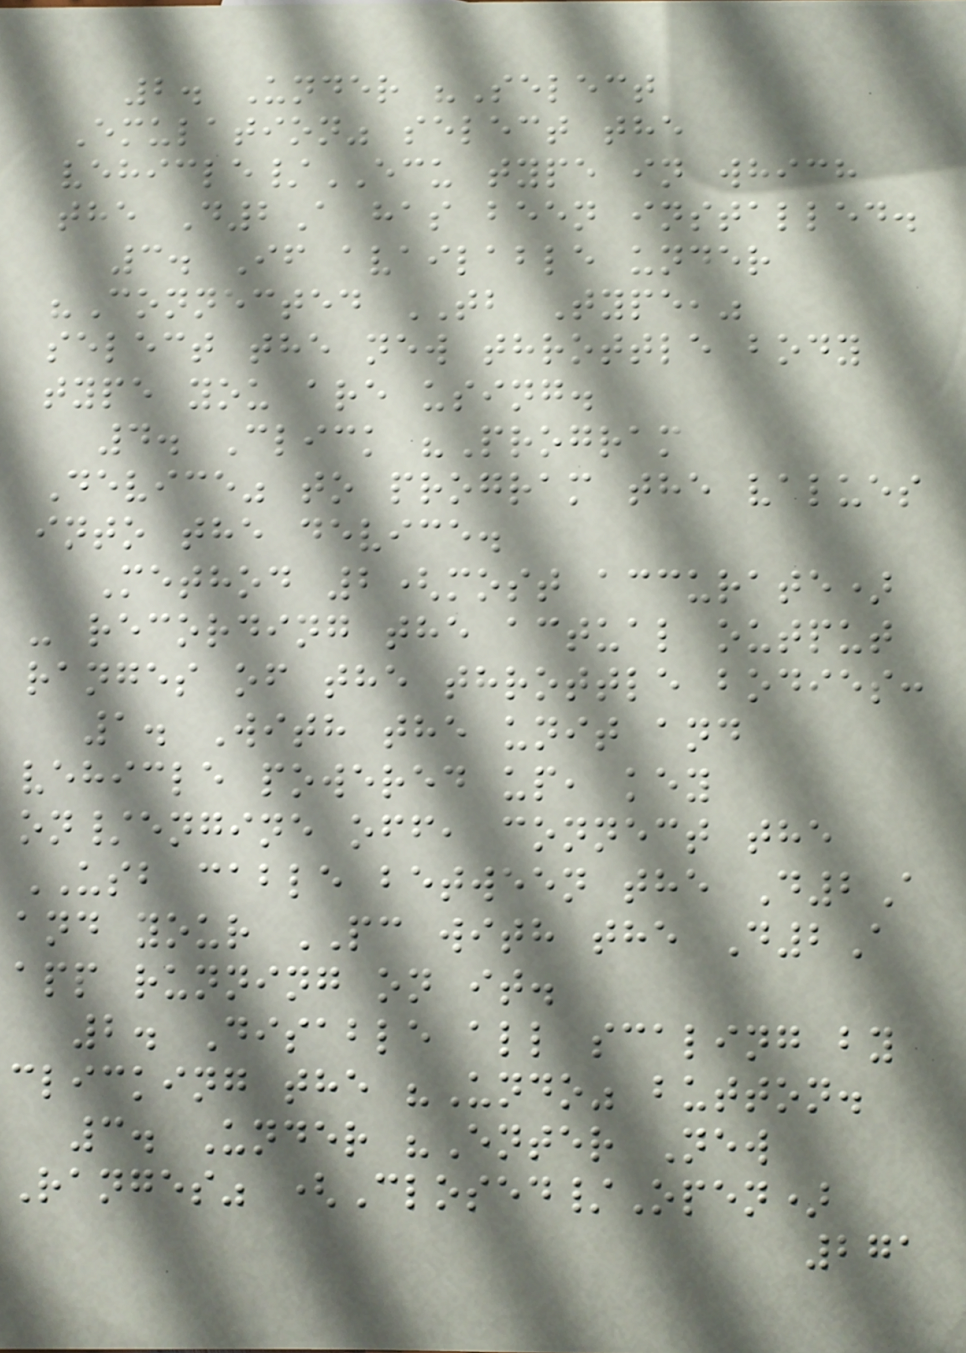2. Under "Select
Emulation" select the
vehicle/ECU type in which
the D2A has been installed.
3. If available under
"Connected TB Type,"
select the new throttle body
type you are using.
4. Click "Program
Device" to program the values
into the device.
Method 2(most accurate)
- recording the actual output
ranges of the throttle bodies:
1. With the unit and
vehicle powered up, key
on/engine off, connect the
USB cable between the D2A
and your PC with the D2A
app running on it.
2. Disable all scaling by
clicking the "Undo" button.
3. Under "Enter New
Ranges" (Closed/Open)
271
